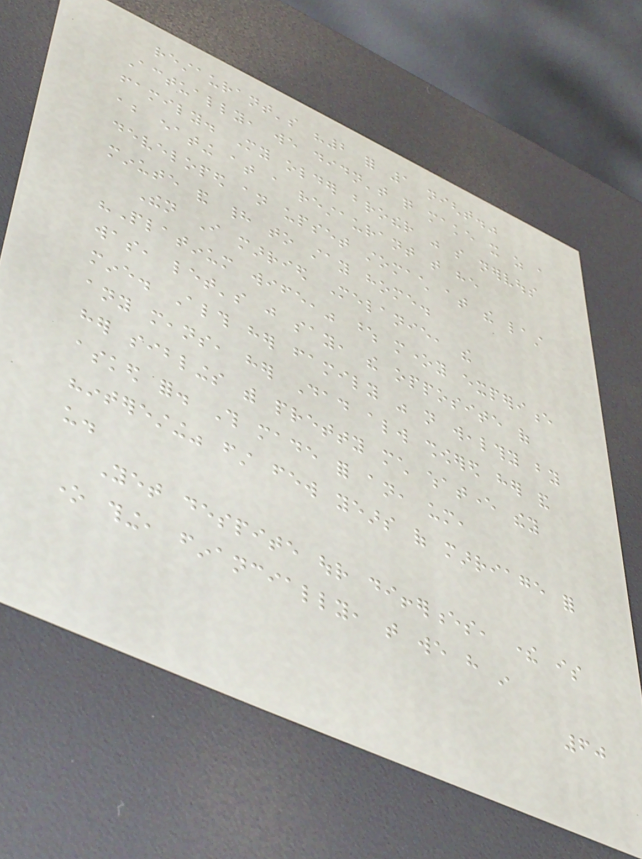restaurant's "2 for 1 night."
Actually, we didn't quite make it as a
family. My older brother was so nervous
about eating at a restaurant that he
developed an upset stomach at the last
minute and had to stay home.
Then I married Melanie, the
"Platinum wife," whose money experience
was, let's just say, the opposite of
mine. Although her family was not wealthy by
any means, her Dad always showered her and
her siblings with pretty much whatever they
asked for. This made for an, um,
"interesting" first few years of marriage for
us.
Yet despite our differences, there is
one thing, financially, that we have in
60
